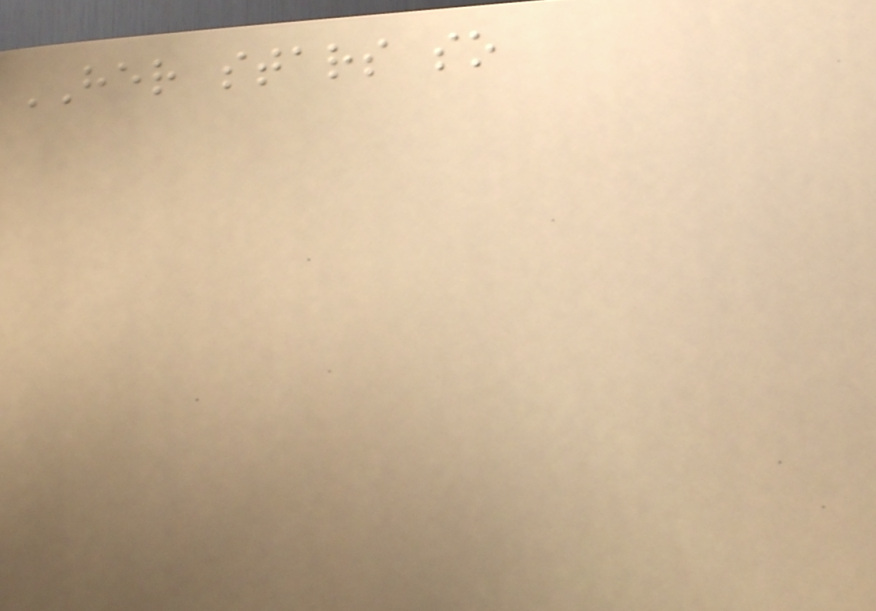HER stars so
